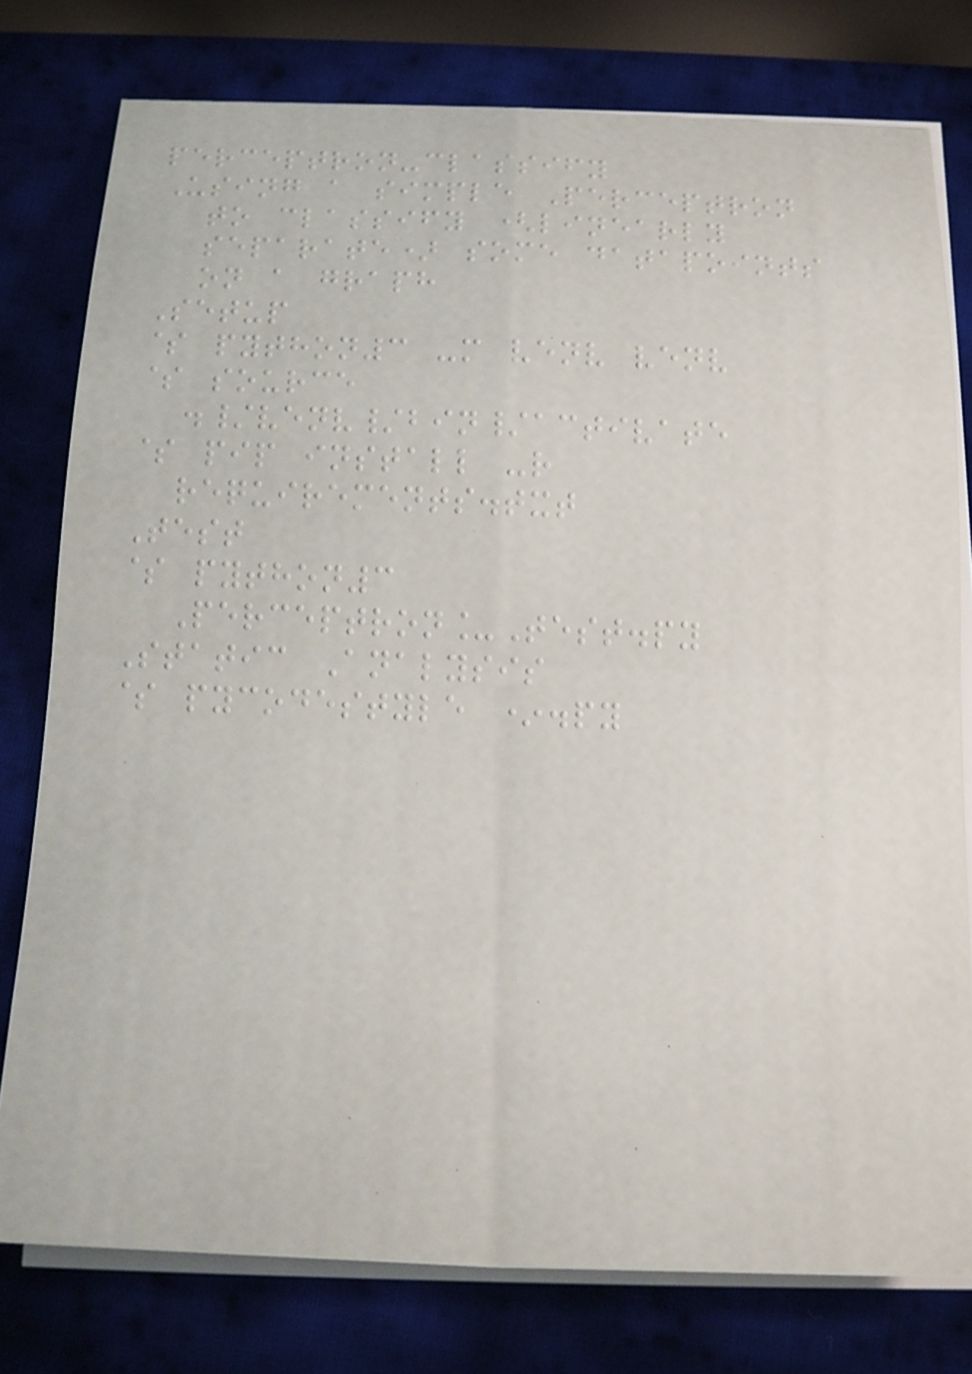perceptron-classify
Using a simple Perceptron
to classify (linearly
separate) some datapoints
on a graph
Setup
$ python3 -m venv venv
$ source
./venv/bin/activate
$ pip install -r
requirements.txt
Test
$ python3
Perceptron_Test.py
Static Analysis
$ pycodestyle *.py
